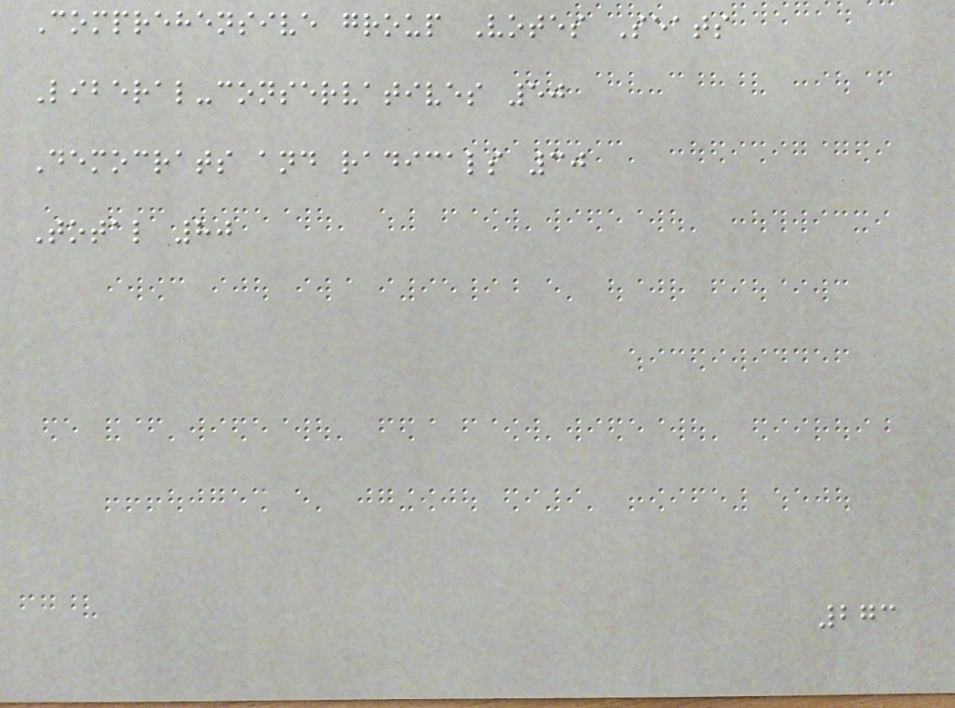Comprehensive group Votes Seats
Liberal-conservatives 50
Democrats and radicals 30
Total 80
273
